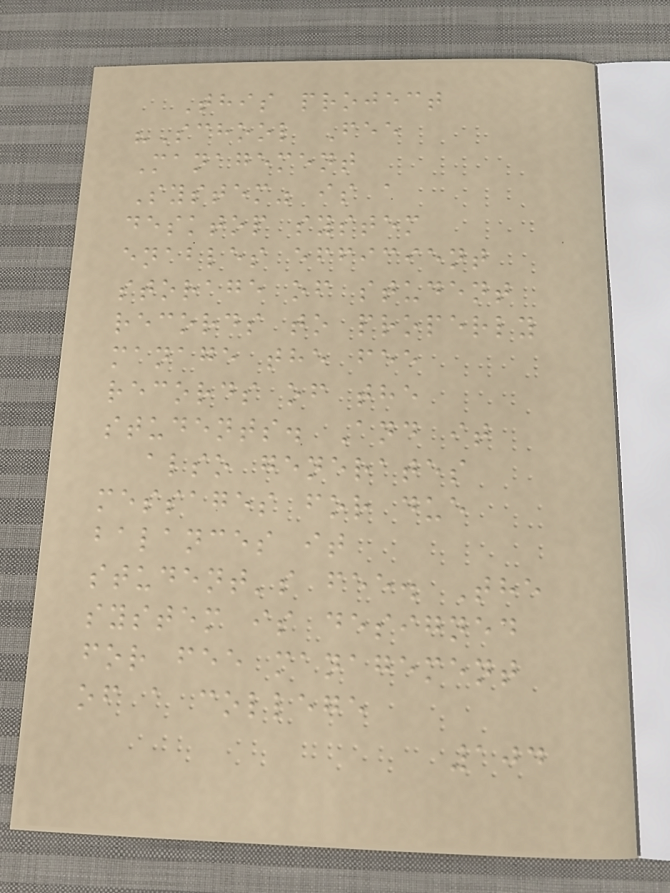This project
"School Fee
Management
System" is a
desktop system
enables efficient
storage of student
records to properly
manage the fee
records of the
students. And it
also generates
messages for due
balances it
student's fee. The
system is designed
for fee management
of a college
104
